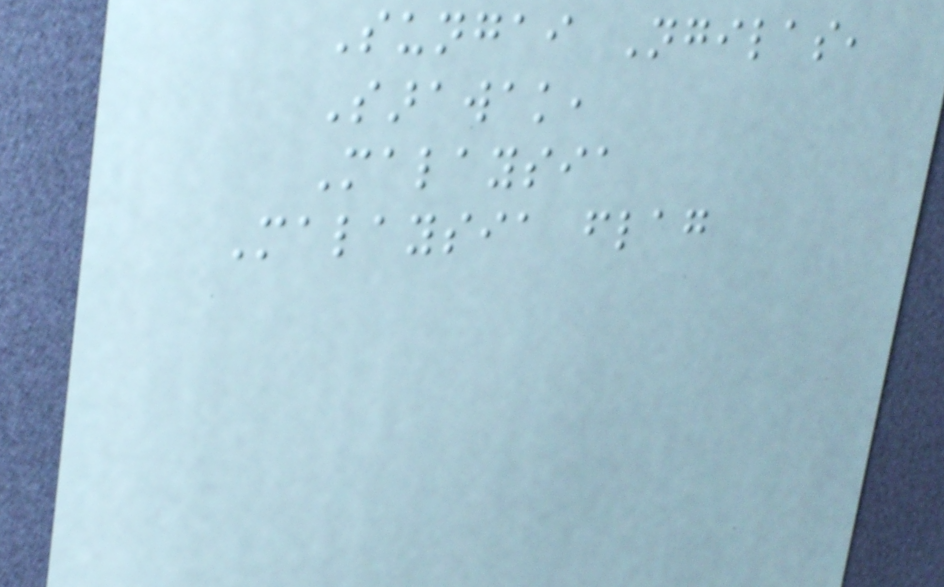Sungai Ngilas,
Sarawak,
Malaysia
Malaysia flag
